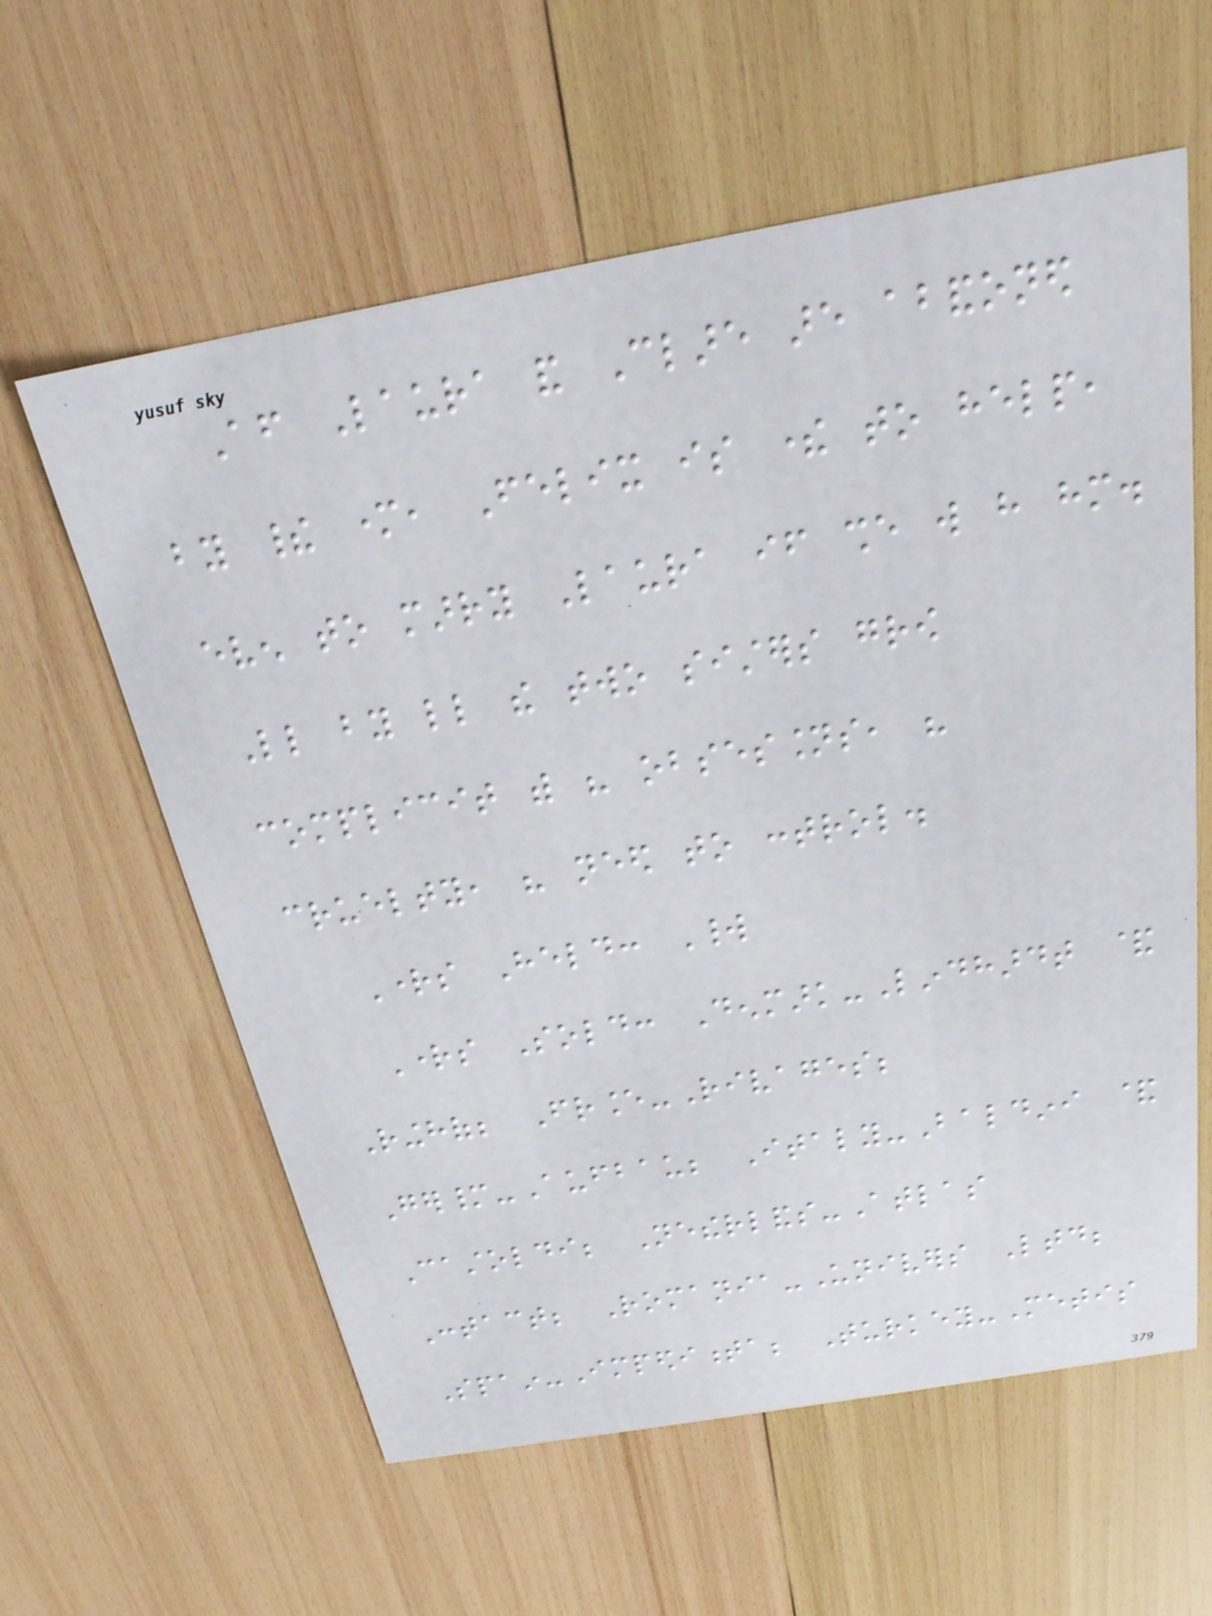After Laura and Clare are abandoned
by their mother, Felix is there to help,
even to marry Laura if she will have him.
Little by little the two sisters grow
complicit with his obsessions, his
cruelty, his need to control.
Rights Held: World
Rights Sold: Denmark-Lindhardt &
Ringhof; France-Rivages;
Germany-Aufbau; Italy-Baldini &
Castoldi; Netherlands-Atlas
Contact; Romania-Univers Ltd;
Spain-Impedimenta; Turkey-Metis
